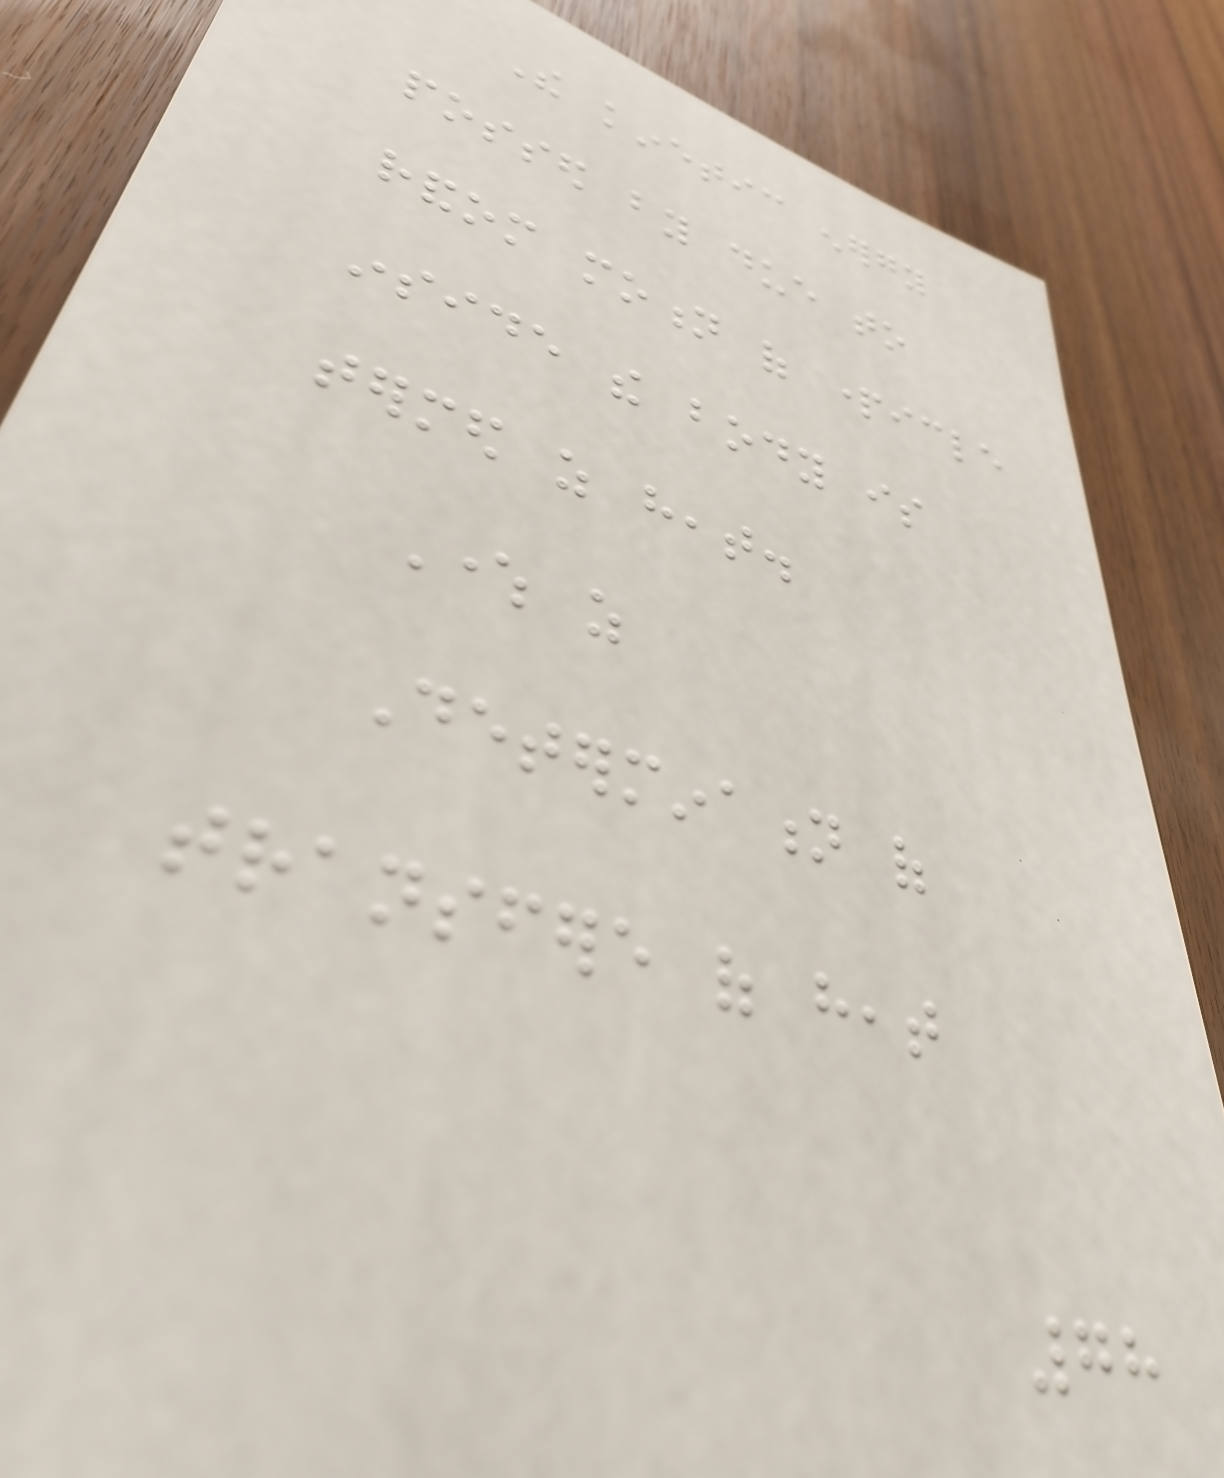The kinetic energy
possed by due to
random motion of particle
inside the body is
termed as heat.
Where as
Determination of
transfere of heat
78
